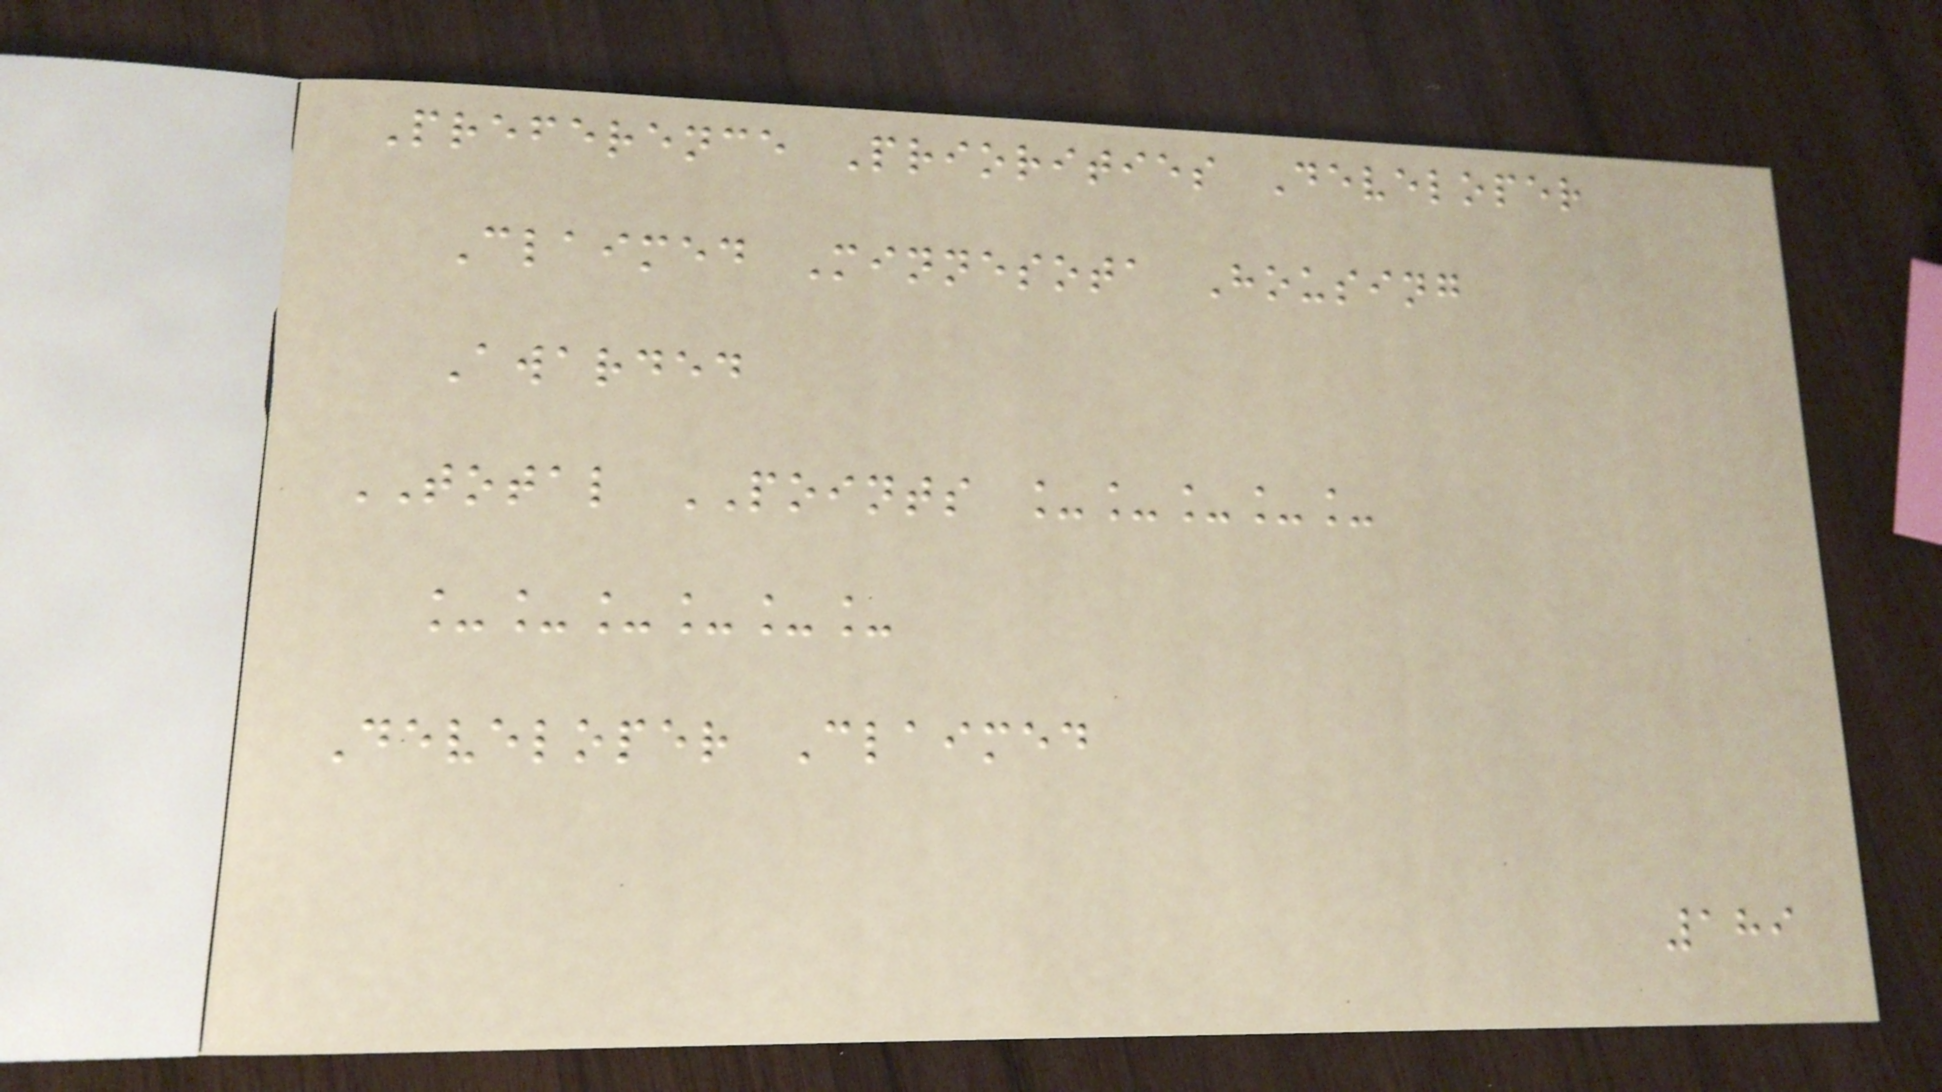Preference Priorities Developer
Claimed Minnesota Housing
Awarded
TOTAL POINTS _____
______
Developer Claimed
189
